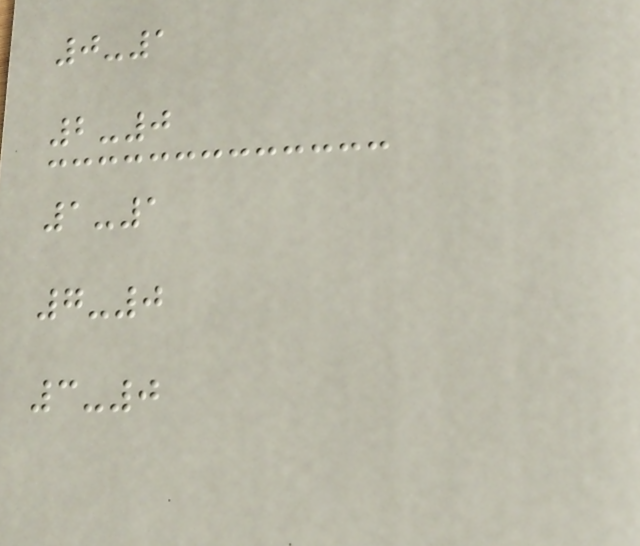0-1
2-0
1-1
7-0
3-0
